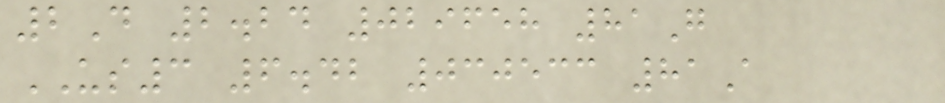2D 2.24 029658 81G
US3 6.42 030533 81A
